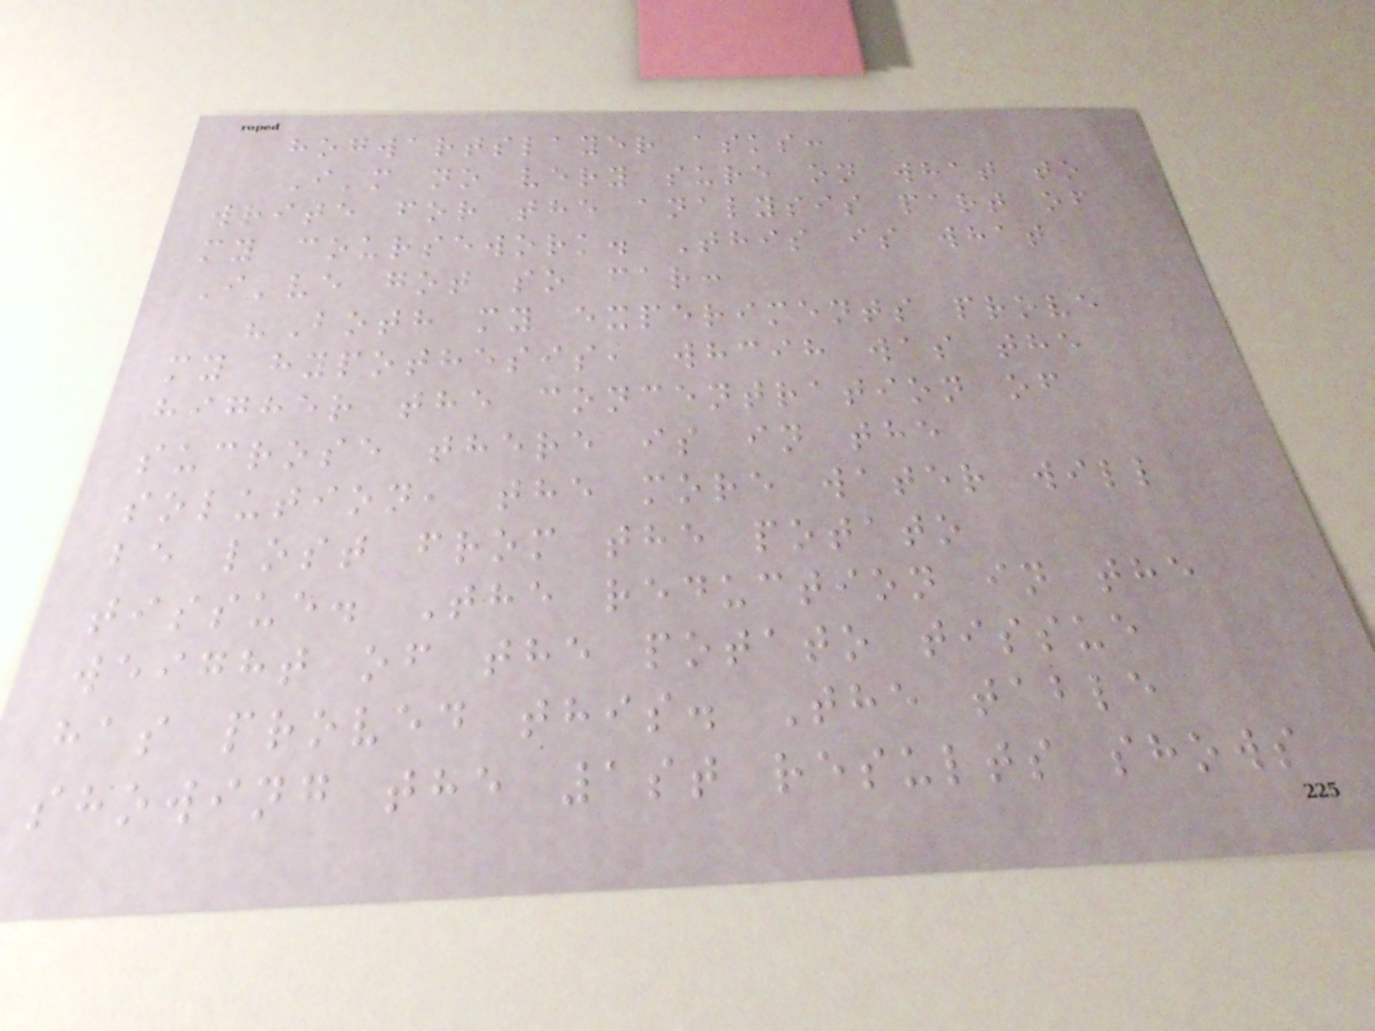hogwartslayer asks:
I'm no very sure on what to
write for the analysis part of
my coursework. This is what
I've got so far:
"Both my experiments prove
my hypothesis, whcih was the
higher the concentration of
sucrose there is in the
solution, the more water will
be lost from the potato
tissue. The reduction in the
weight of the potato tissue
has proved this. The table
showing the 1st results shows
